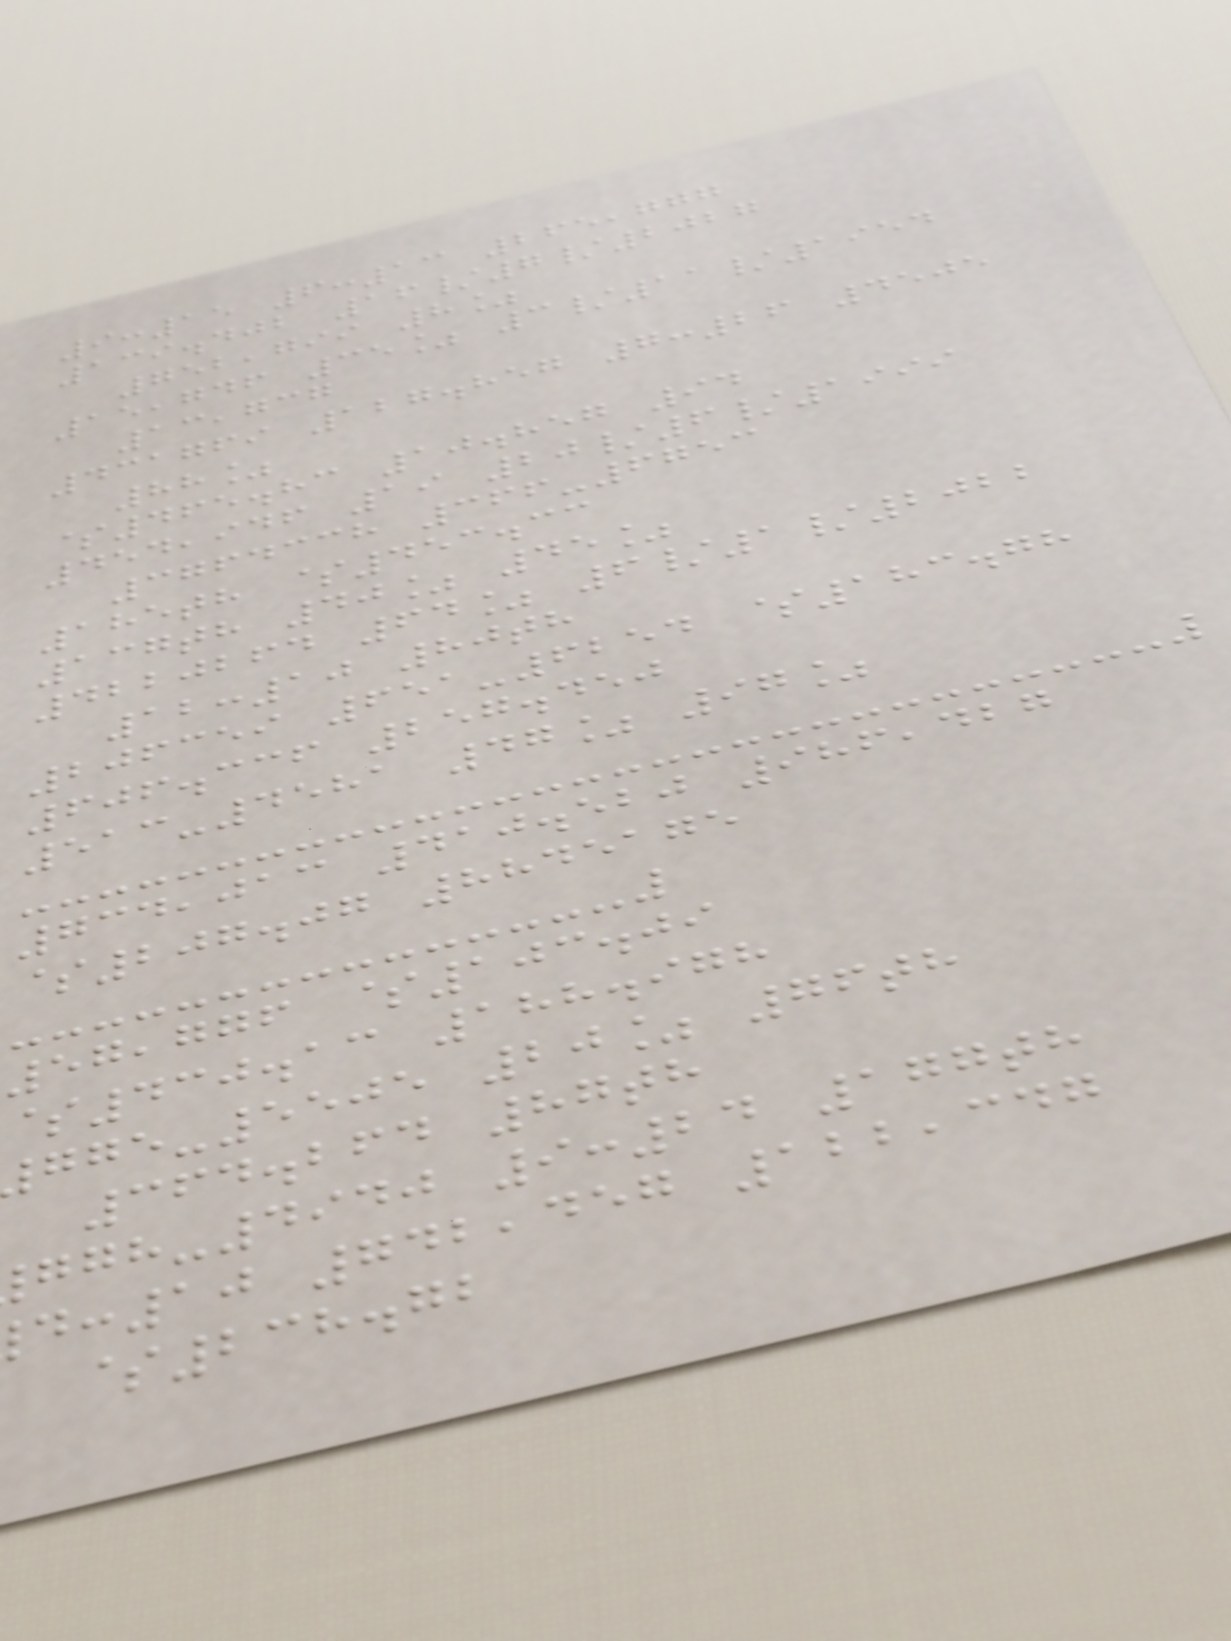9:15 6:13 265,777
139.402 16/7/2027
752,799 8%
15,746 35% 3/11/1954
13,737
431769 127.857 7:26 4505
88%
$465.83 10.857 94
454,946 19 20/6/1999
3764338 366-6753
185th $453.33
137th 40% 45%
4220264 64% 6/1/2022
12:10 80th
206359 651-6254 $183.78
606.336 257.450
513-4581 47% 97%
734,013 410.520 986,427
$207.07 8845175
57,776 $103.09
$430.13 188.978
-5505 20% 76th
364.264 87th
-4940 9:24 177th
:10 742,457 122,347
$238.72
